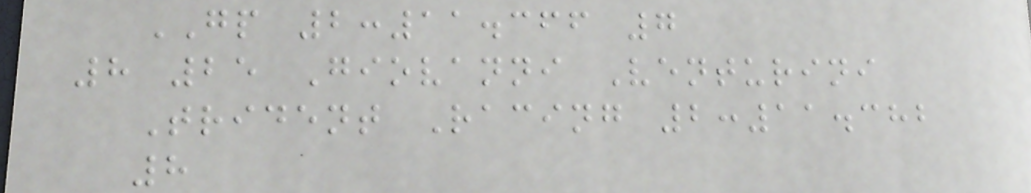GP 2:11.366 7
8 25 Giovanni Venturini
Trident Racing 2:11.382
8
